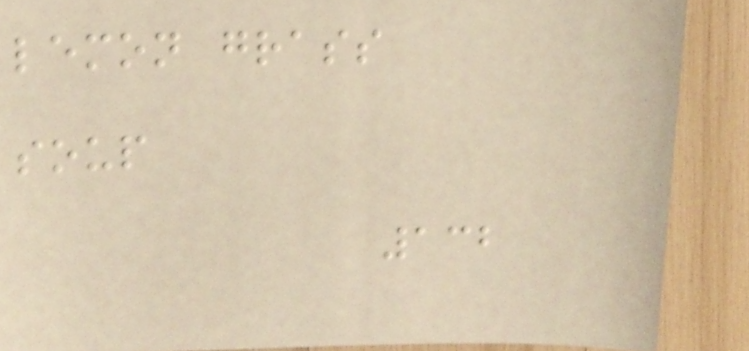lemon grass
soup
132
